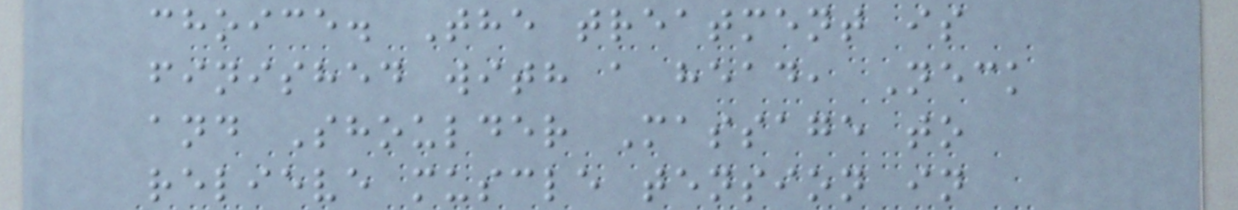choice. The treatment is
finished with a head, Neck
and Shoulder Massage to
relieve muscle tension in
